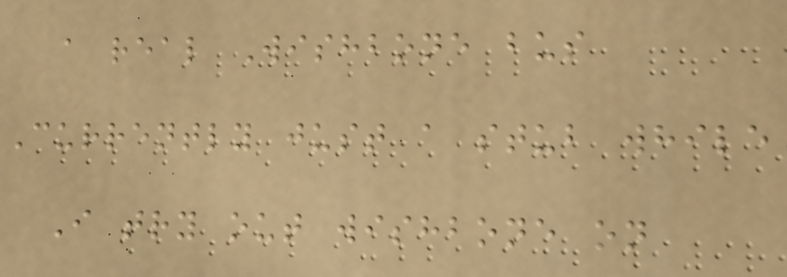a real Wishbone bus
Currently just a stub while
I try out wishbone on
